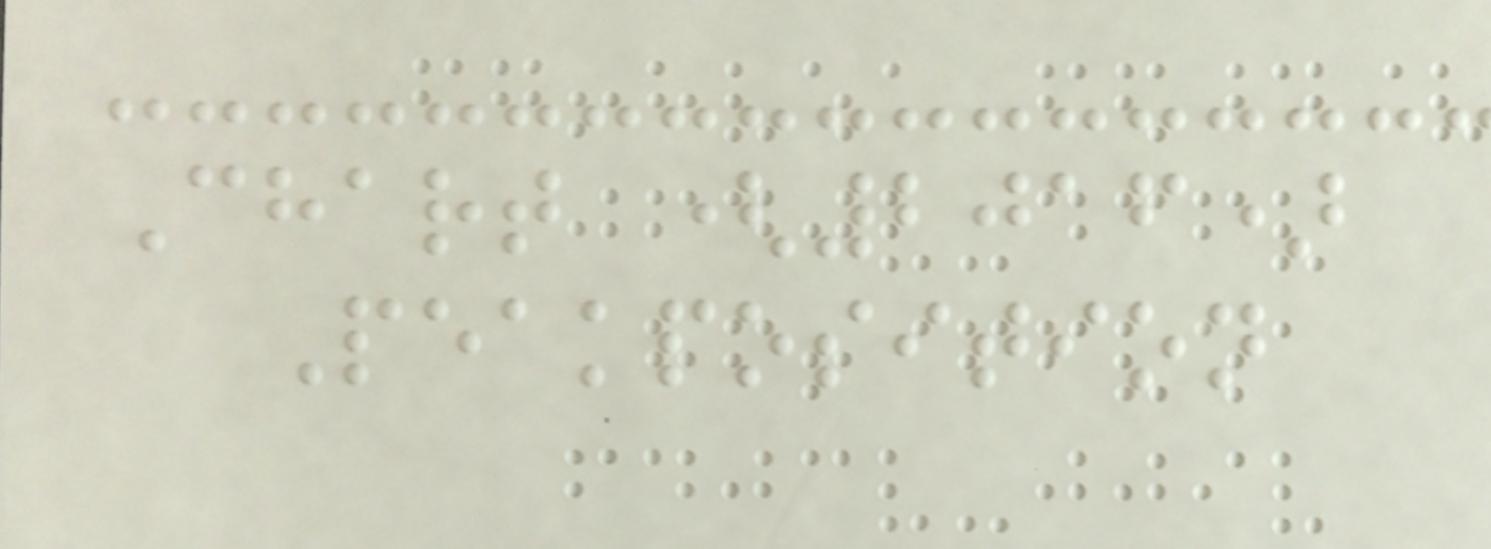Chart (2016)
Peakposition
